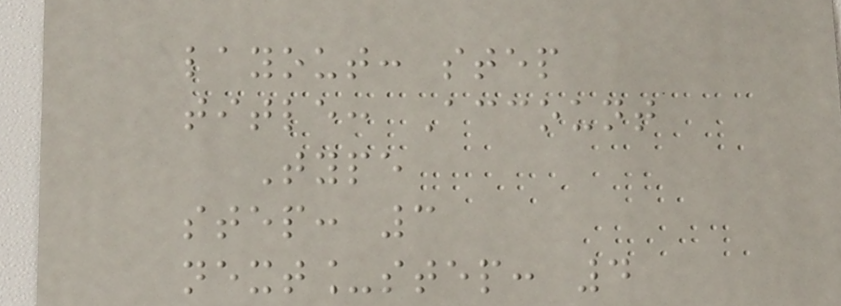layout: step
title: Account
Type
step: 3
next_step: 4
